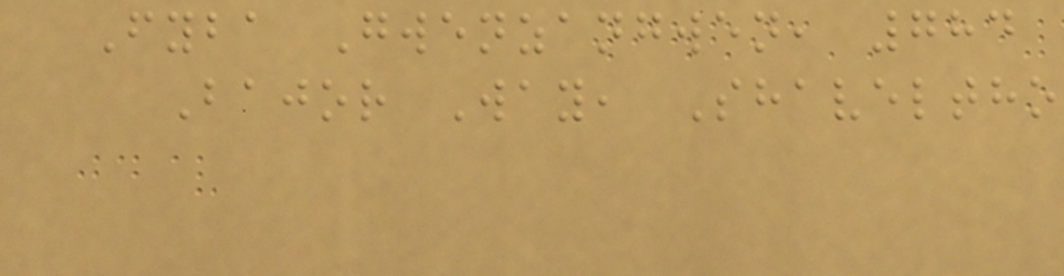Fyba Gwenzangwen, 784
Bajor Way, Shaveltho
